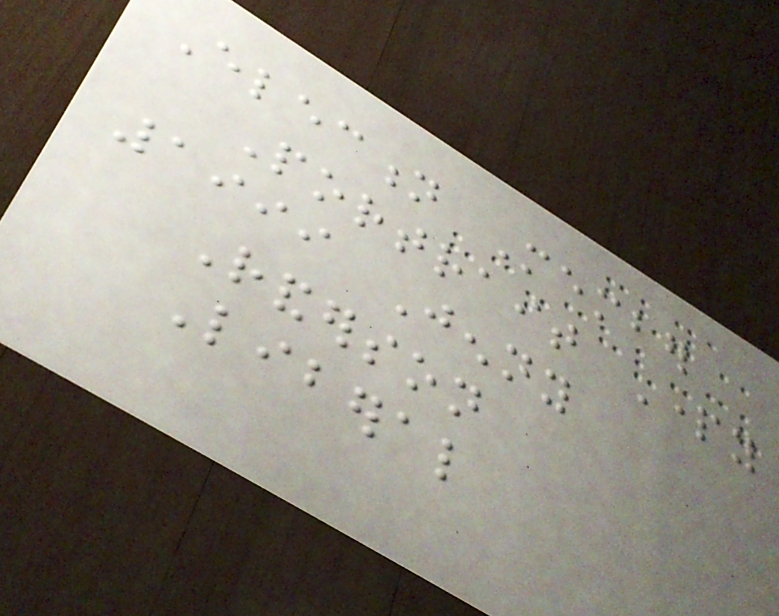Election Member
Portrait Party
1999 Jenny
Randerson
Liberal
